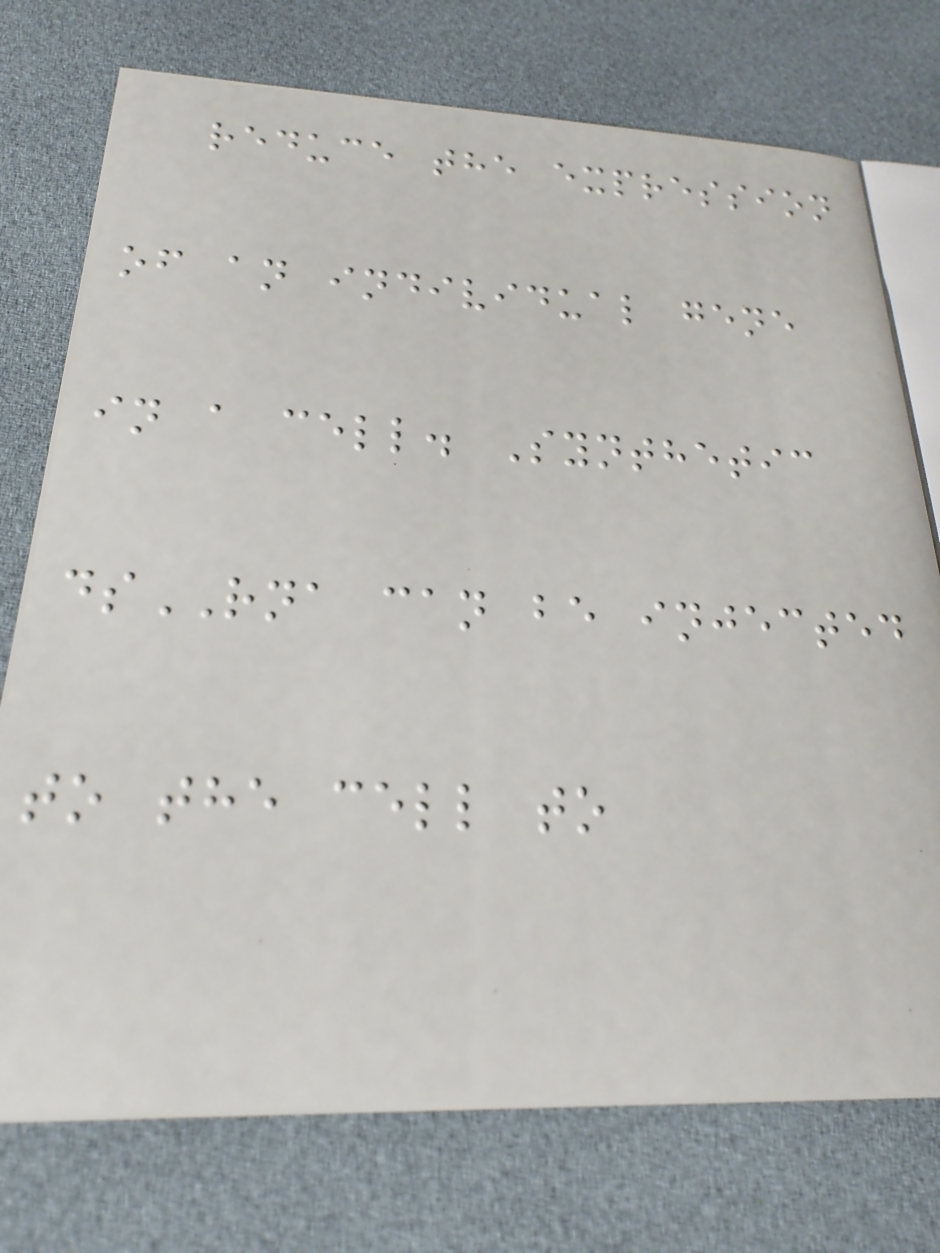reduce the expression
of an individual gene
in a cell. Synthetic
dsRNA can be injected
to the cell to
